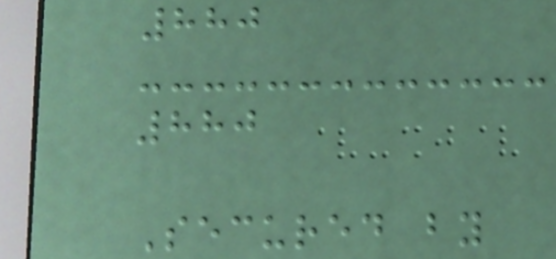880
880
Secured by
